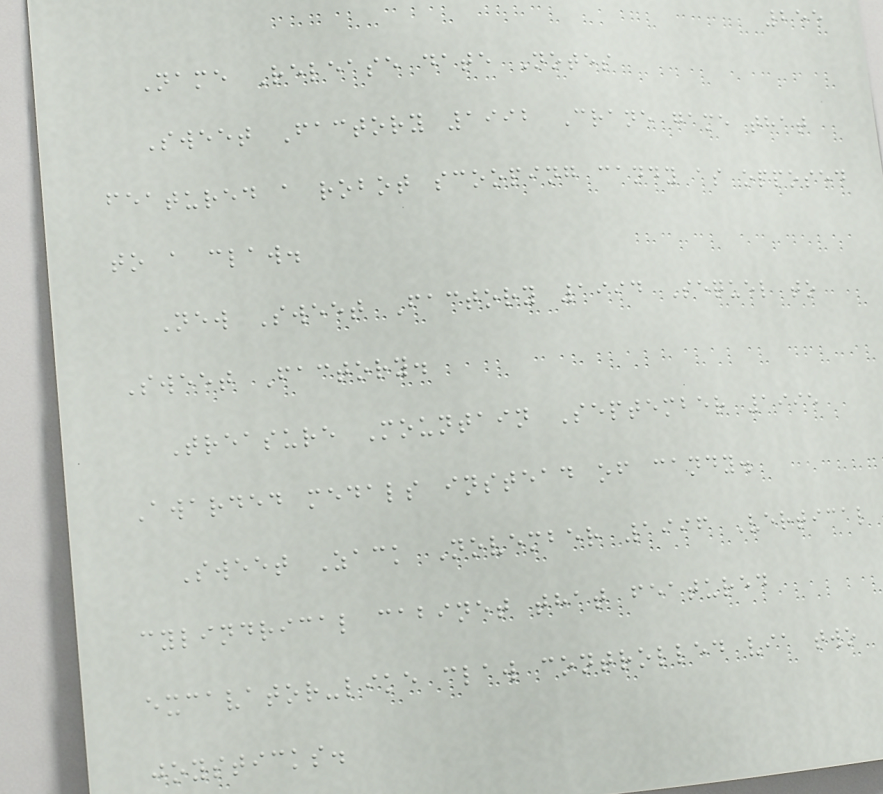255
Name Release date Notes
Sweet Factory 1992 Crane game that
featured a robot scooping candy as opposed
to a claw.
New Sweet Factory 1994 Sequel to
Sweet Factory.
Treasure Mountain September 1995
Awarded medals instead of candy.
Sweet Zack November 1996 Vertical
cylindrical cabinet that featured
excavator-like claw controlled via two
joysticks.
